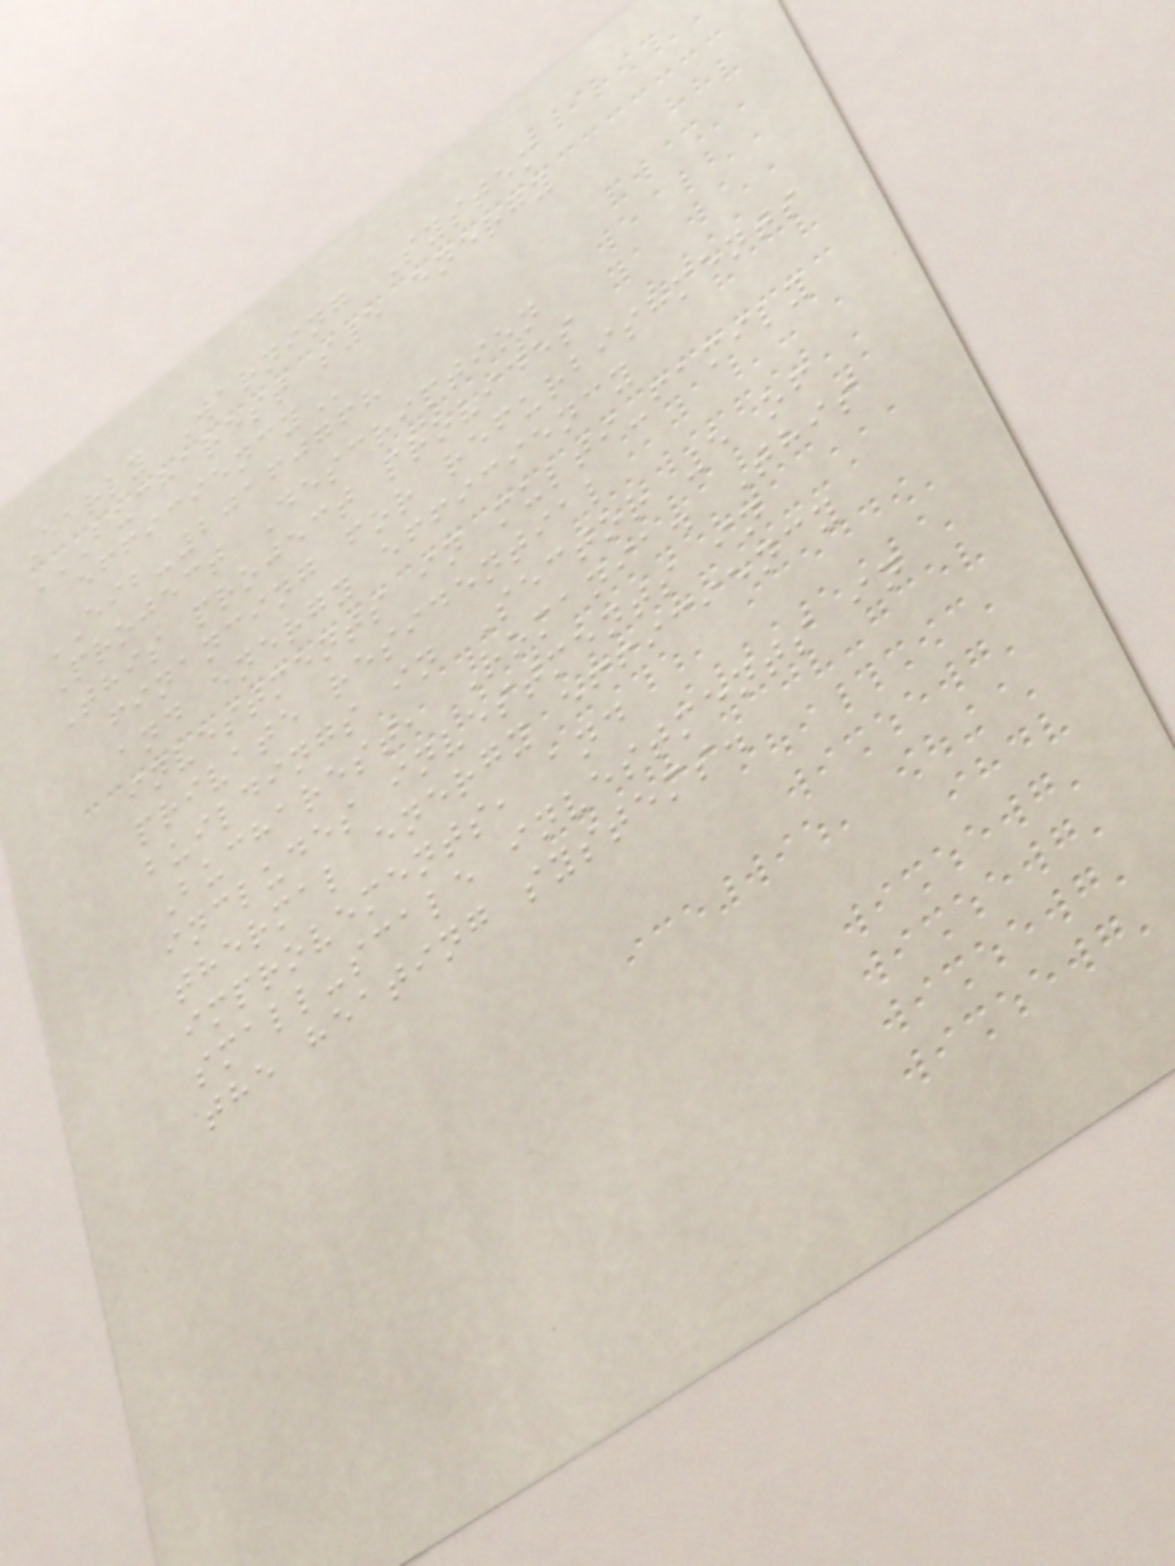Early Warning System
BUCHAREST S5 ENERGY
EFFICIENCY
EIB-20160768
Project Description
This project provides
financing for refurbishments
and energy efficiency
investments in multi-family
private residential
buildings in Sector 5 of
Bucharest, Romania. This
includes investments in
thermal energy efficiency
improvements, and
small-scale investments in
the heating systems.
